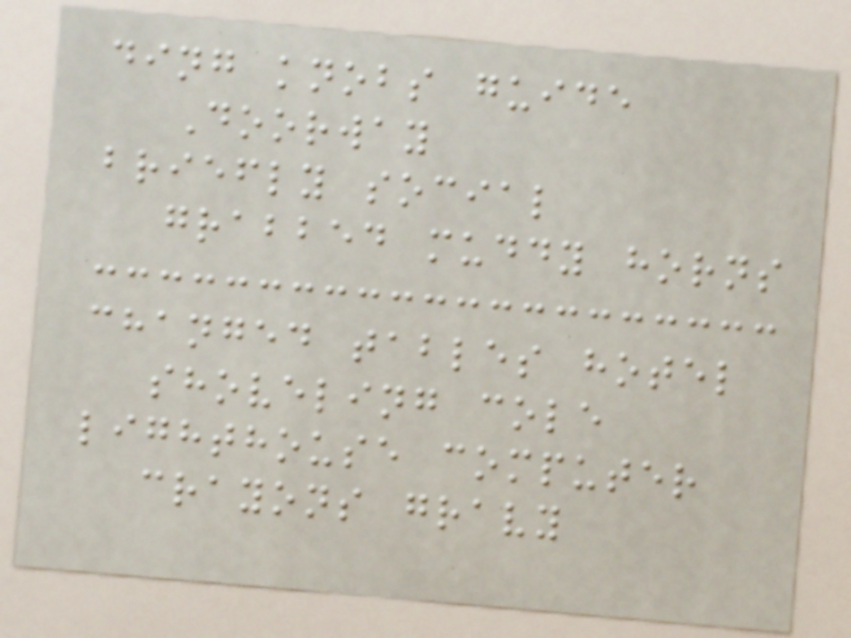ding knobs guide
Doorway
briefly social
grabbed muddy horns
changed tables hotel
shoveling cole
lighthouse computer
crayons gravy
